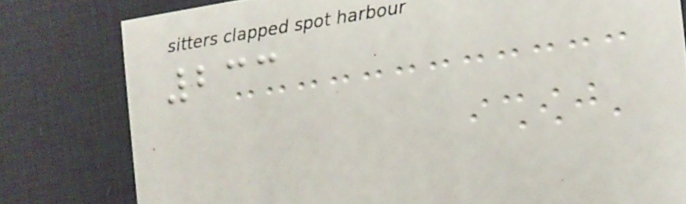233
